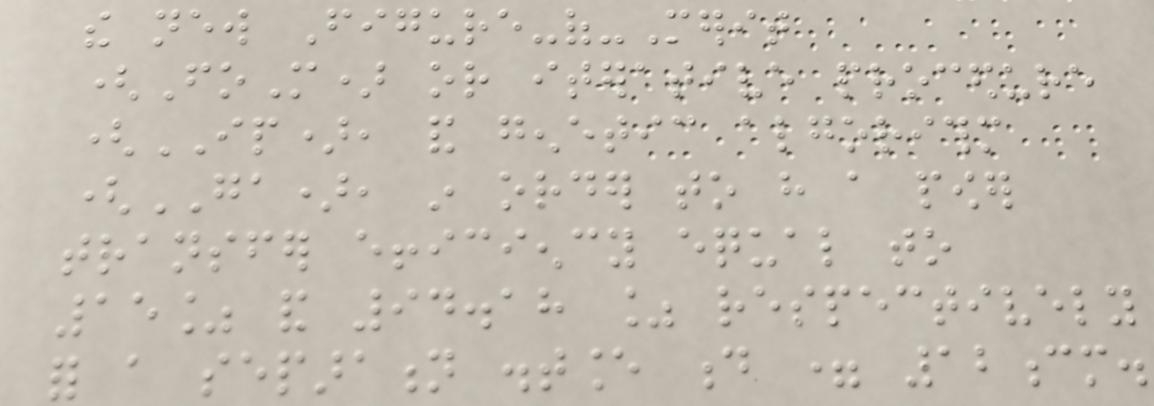the new Figure-of-Merit
(FoM) or iterative procedure
(IP), and genetic algorithm
(GA), in order to have a power
transfer efficiency equal to
15% and 94.18 % respectively
for a separation distance d = 12cm.
